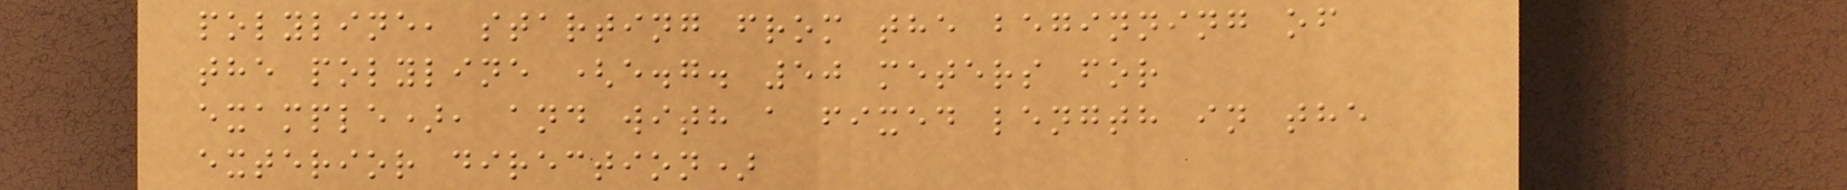polyline, starting from the beginning of
the polyline (e.g. 50 meters for
example), and with a fixed length in the
exterior direction)
